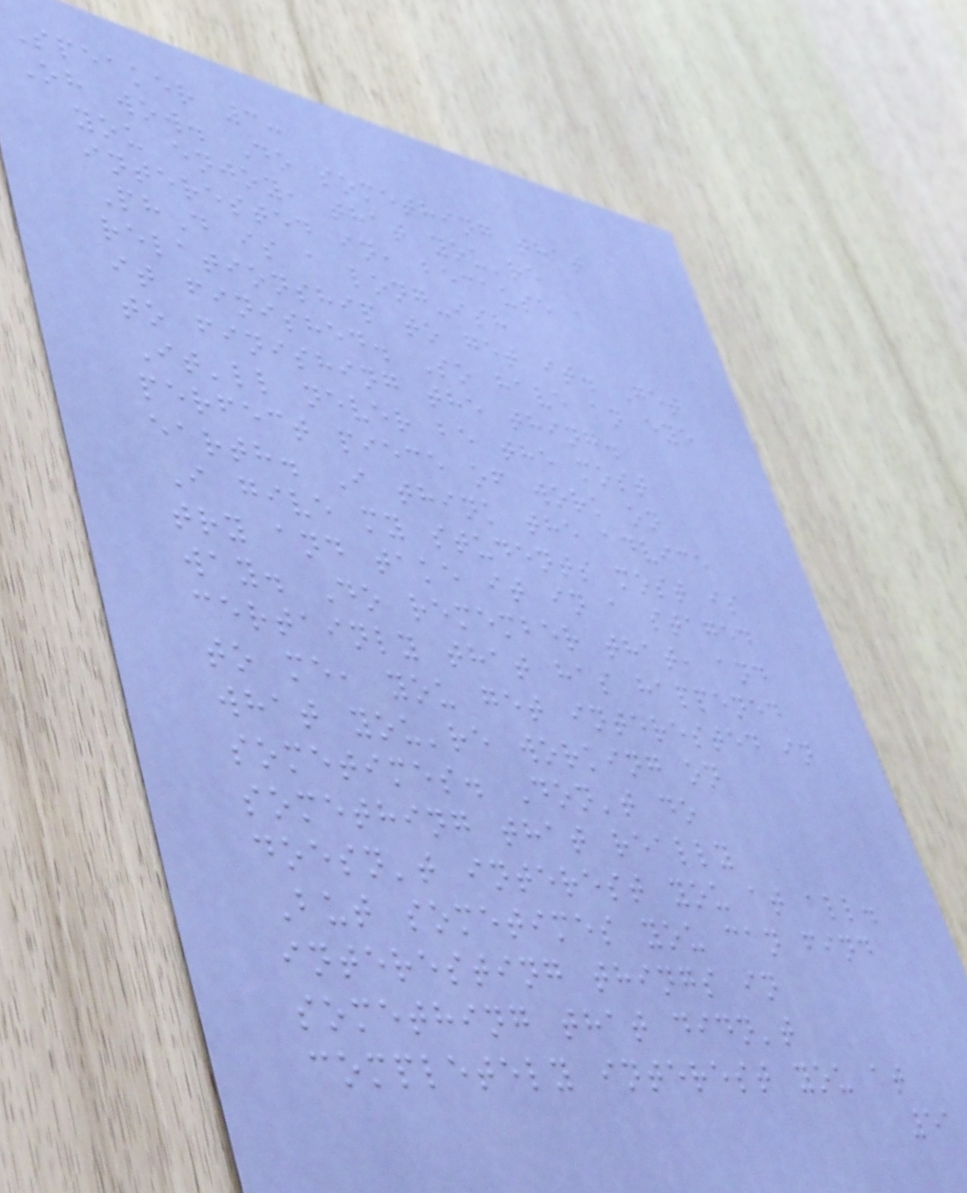Speaker 3:
Oh wow. Do something that
you enjoy, that you're
interested in, because a
PhD is a long-ish
relationship to get it. Get
it finished. So have an eye
to finishing the thing.
It'll never be the most
perfect piece of work on
earth. I think the advice
I give my students most is
try and take it in a staged
way. Do remember that, and
certainly that has happened
to me, you get interested in
what you're working on
sometimes. Don't do
something that really
doesn't interest you at all.
But sometimes you can find
interesting things in
something that didn't
completely interest you at
51
